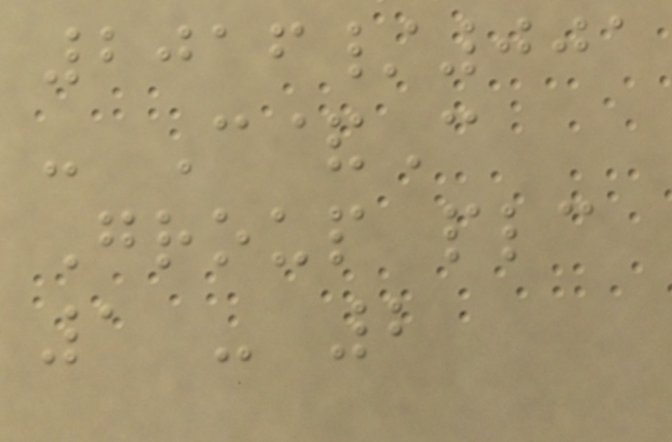2016/001
- C&C
Group plc
1 - 2
